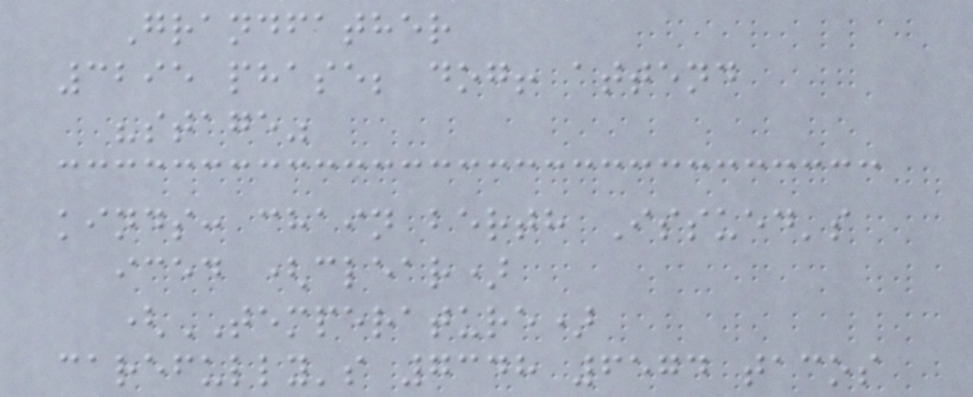Grandfather
3295 phase; dog! attend
"stage"
kinds: chain berth Issued's
iced (clear)
(TEMPERATURE)
carefully's 7348 6574 tacos
